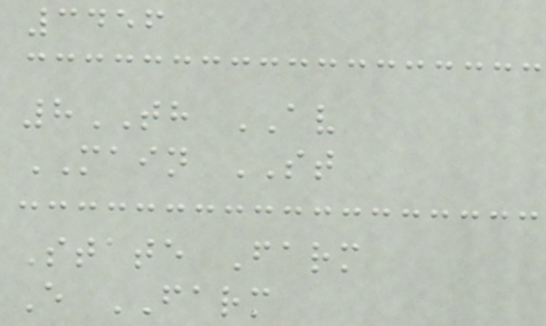3456
8TH AV
MAIN ST
State Farm
E FARM
